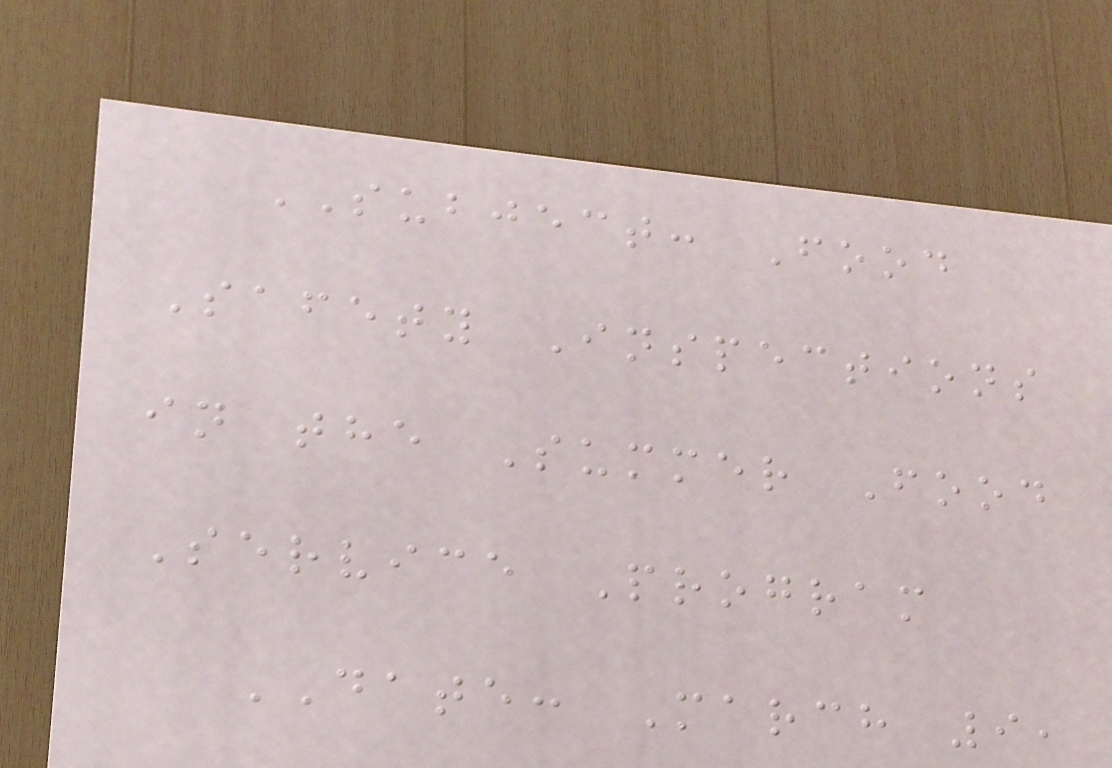SUBJECT: Food
Safety Inspections
in the Summer Food
Service Program
DATE: March 9,
